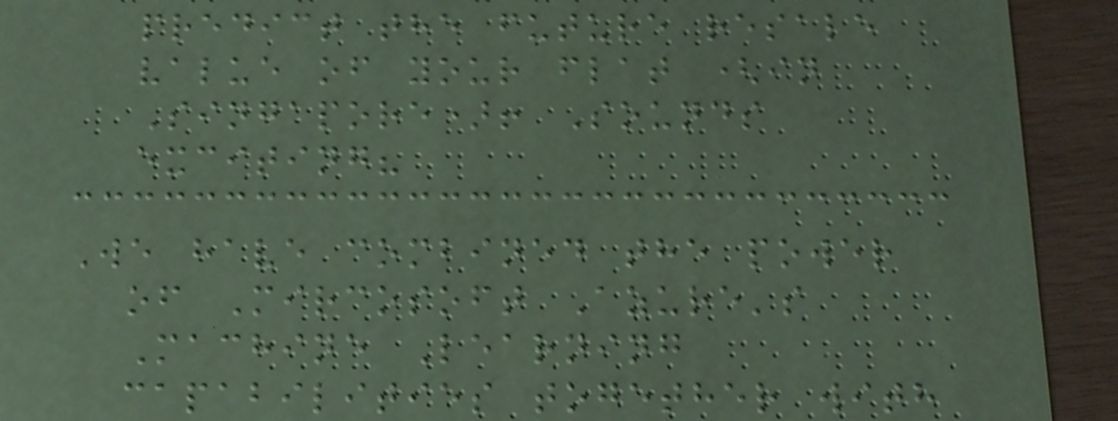predict the future resale
value of your flat (in
Singapore)! Sounds
exciting?
We have combined the power
of Mircosoft Azure's
Machine Learning
capabilities together with
